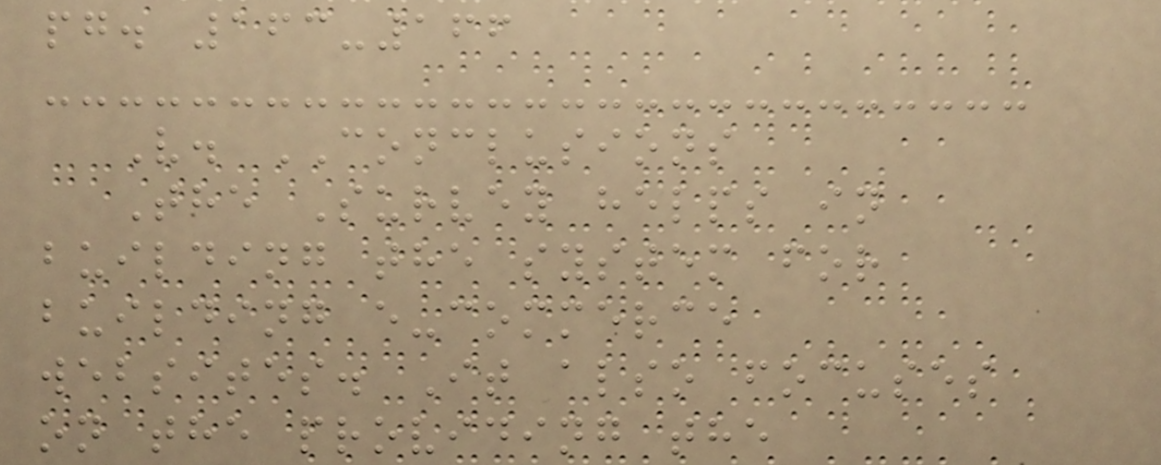pg. 163-166
V. CONCLUSIONS
The Survey helps in
building the system for
building e-commerce
websites. It also focuses
on the providing the
